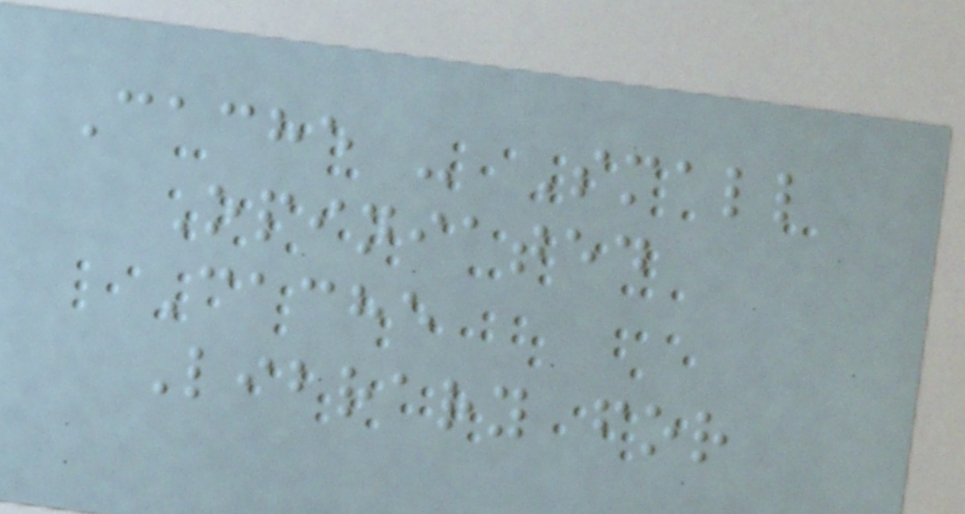Cache - Small
Opiniated
Cache
Library for
